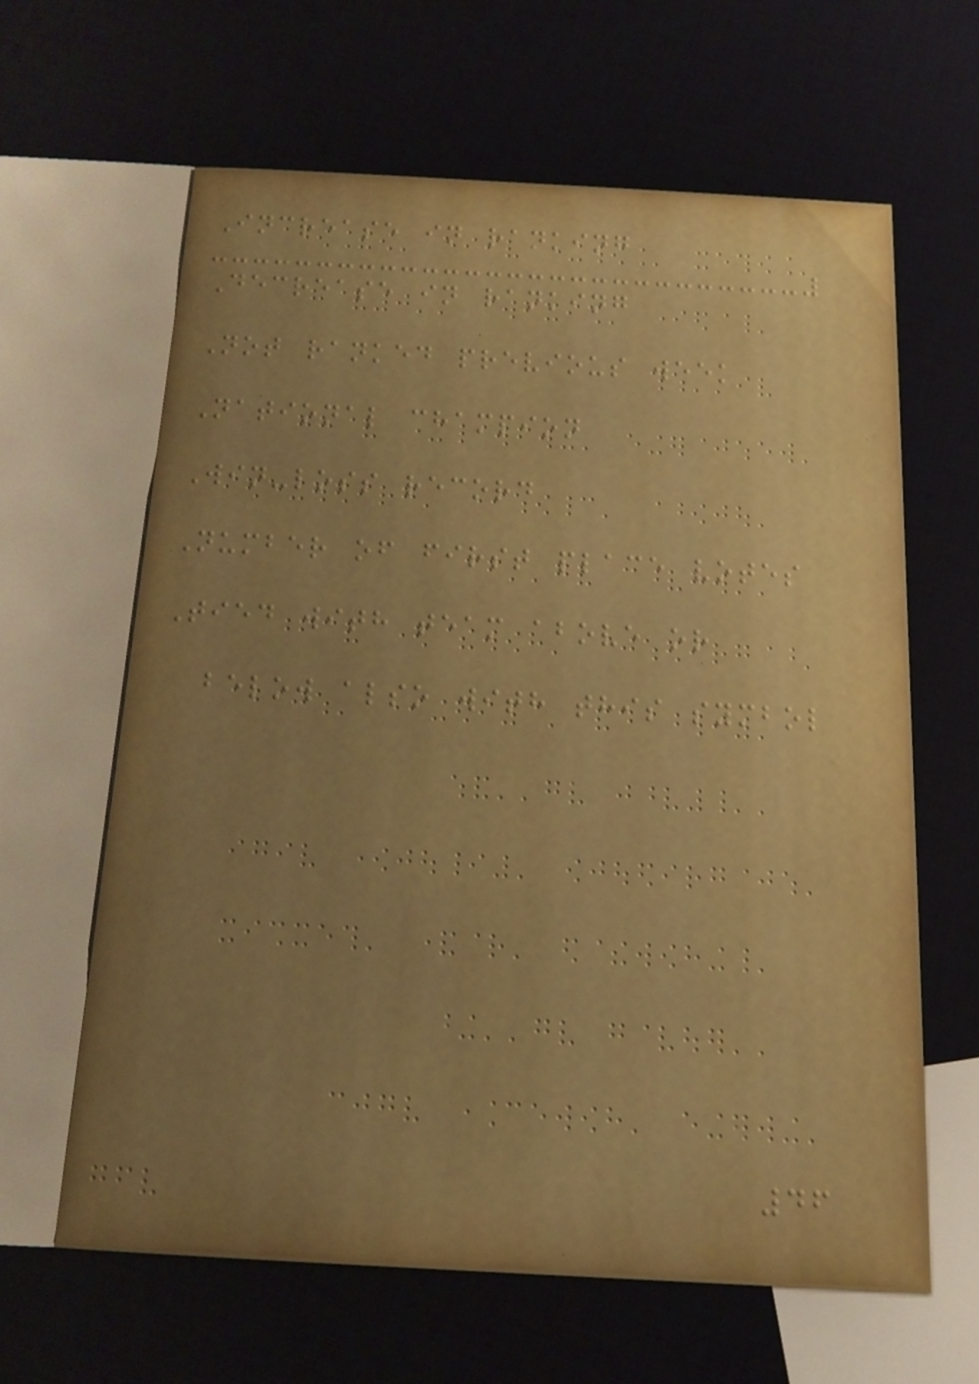Increase in ranking
Decrease in ranking
Not ranked previous week
National champion
Win-loss record
Number of first place votes
Tied with team above or
below also with this symbol
46
